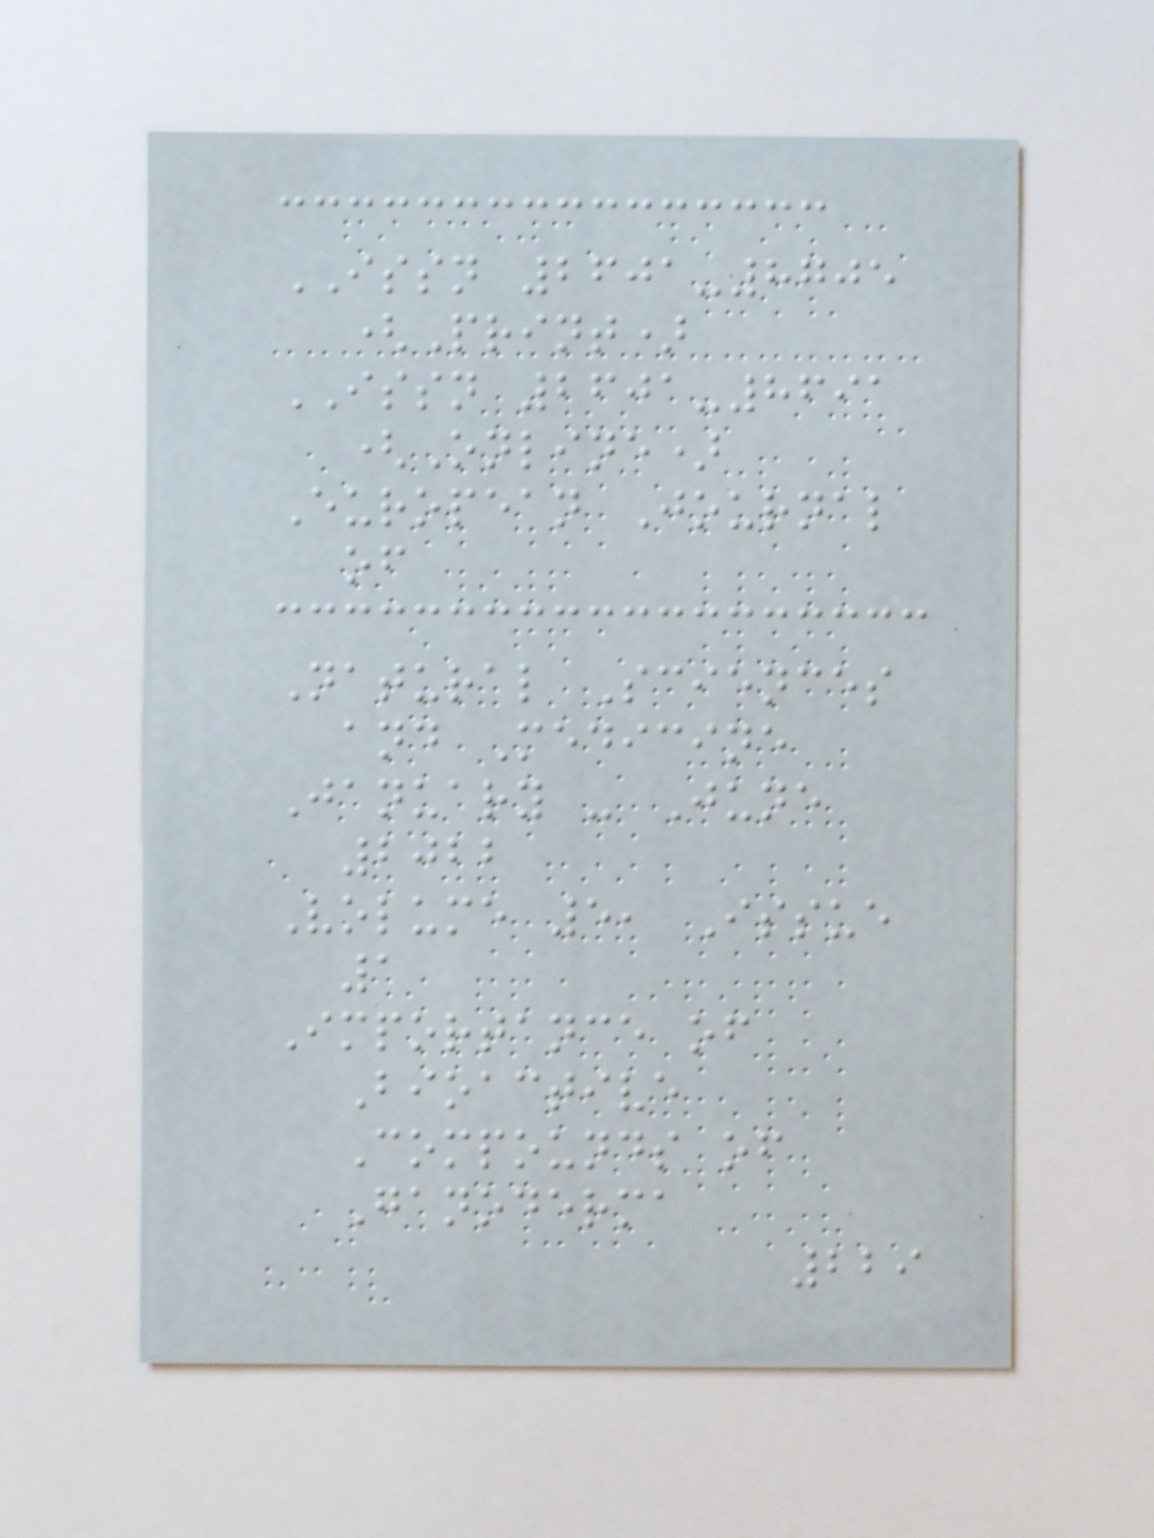ISSN 2601-8705
(Print)
ISSN 2601-8691
(Online)
European Journal
of
Natural Sciences
and Medicine
January - June
2022
Volume 5, Issue
1
Importance of
Bioactive
Compounds of
Ganoderma
229
